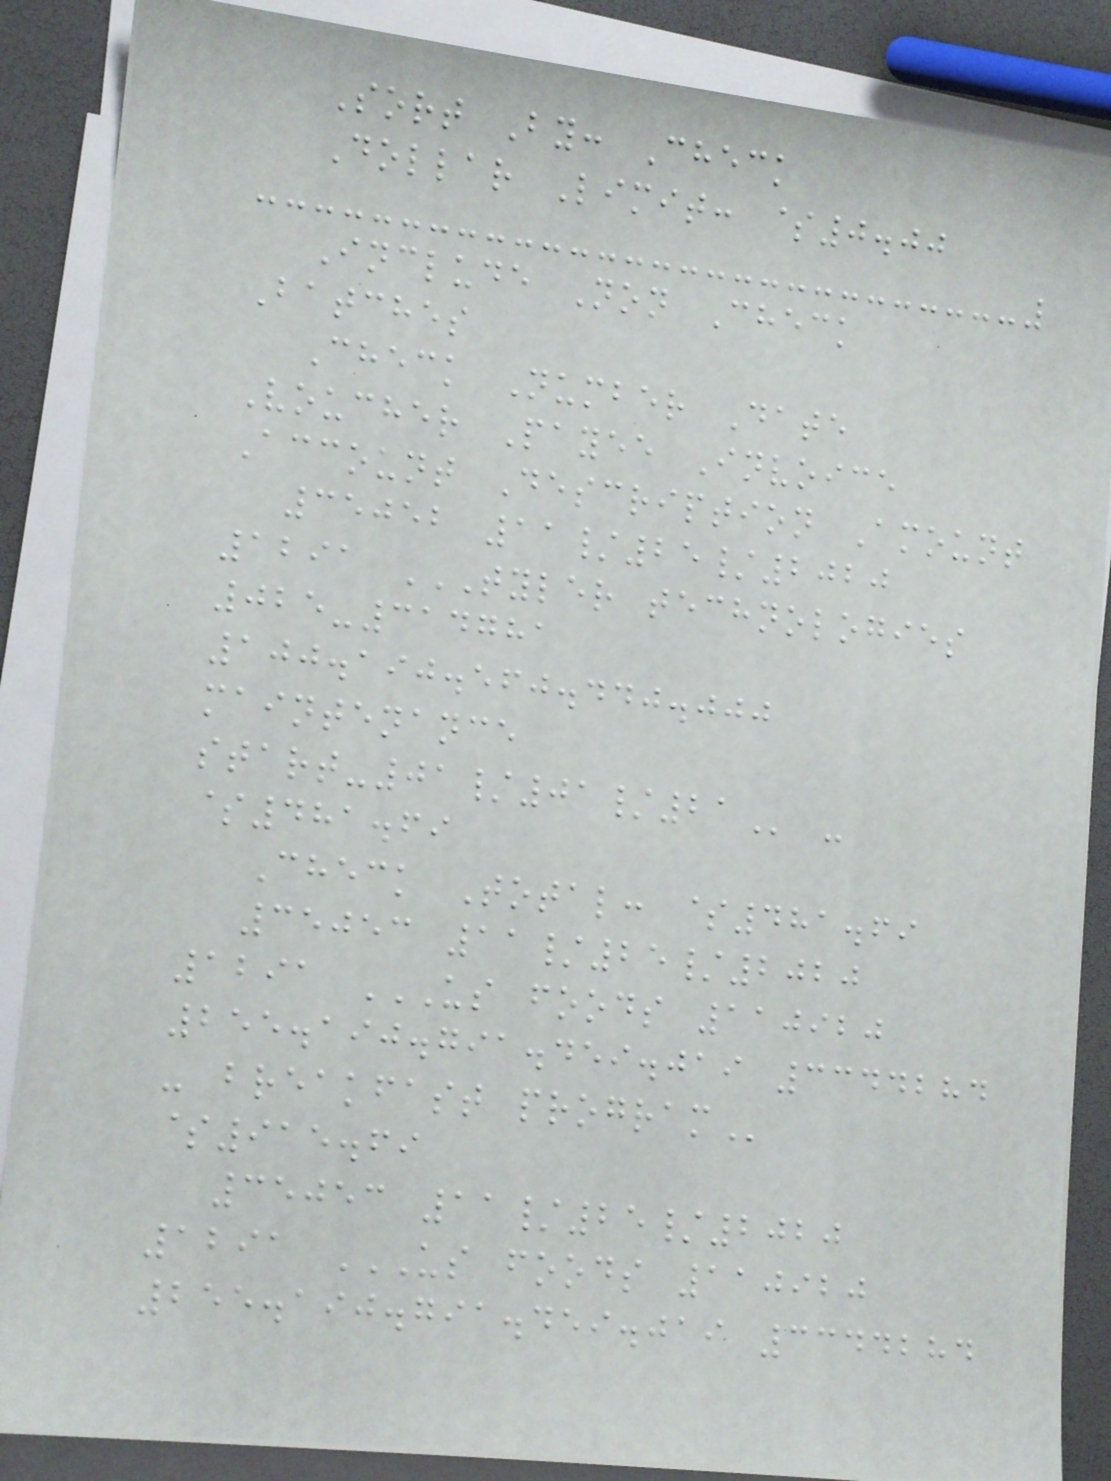Sort By: Check
Dollar Limit: $0.00
Include Non Check
Batches
Check Number Date
Voucher Payee Invoice
Account Description Amount
35052 11/25/2020
1291 TYLER TECHNOLOGIES
025-314781
100.190.560.440.000
MAINTENANCE
START-01/01/21 -
$481.69
Check Total: $481.69
35053 11/25/2020
1291 US FOODS 110920
255.190.791.459.019 3344284
- BREAKFAST PROGRAM
$915.69
35053 11/25/2020
1291 US FOODS 110920
255.190.791.459.019 3344284
